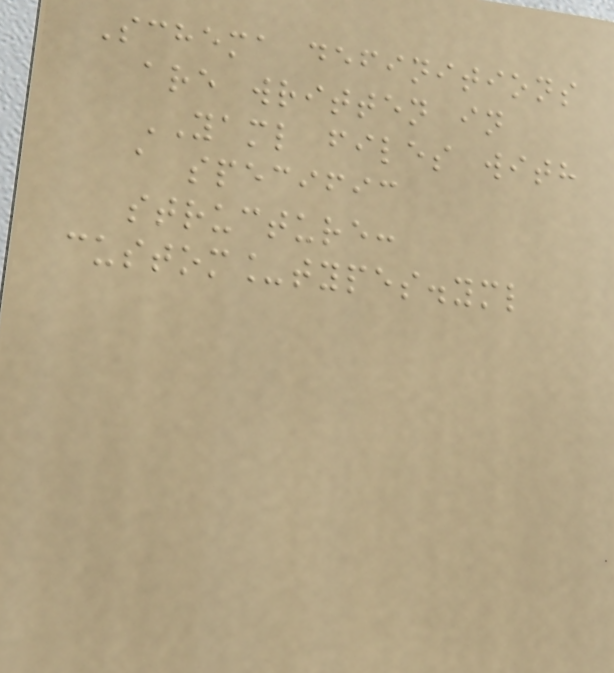Schema definitions
are written in
YAML files with
a specific
structure:
custom_types.yml
